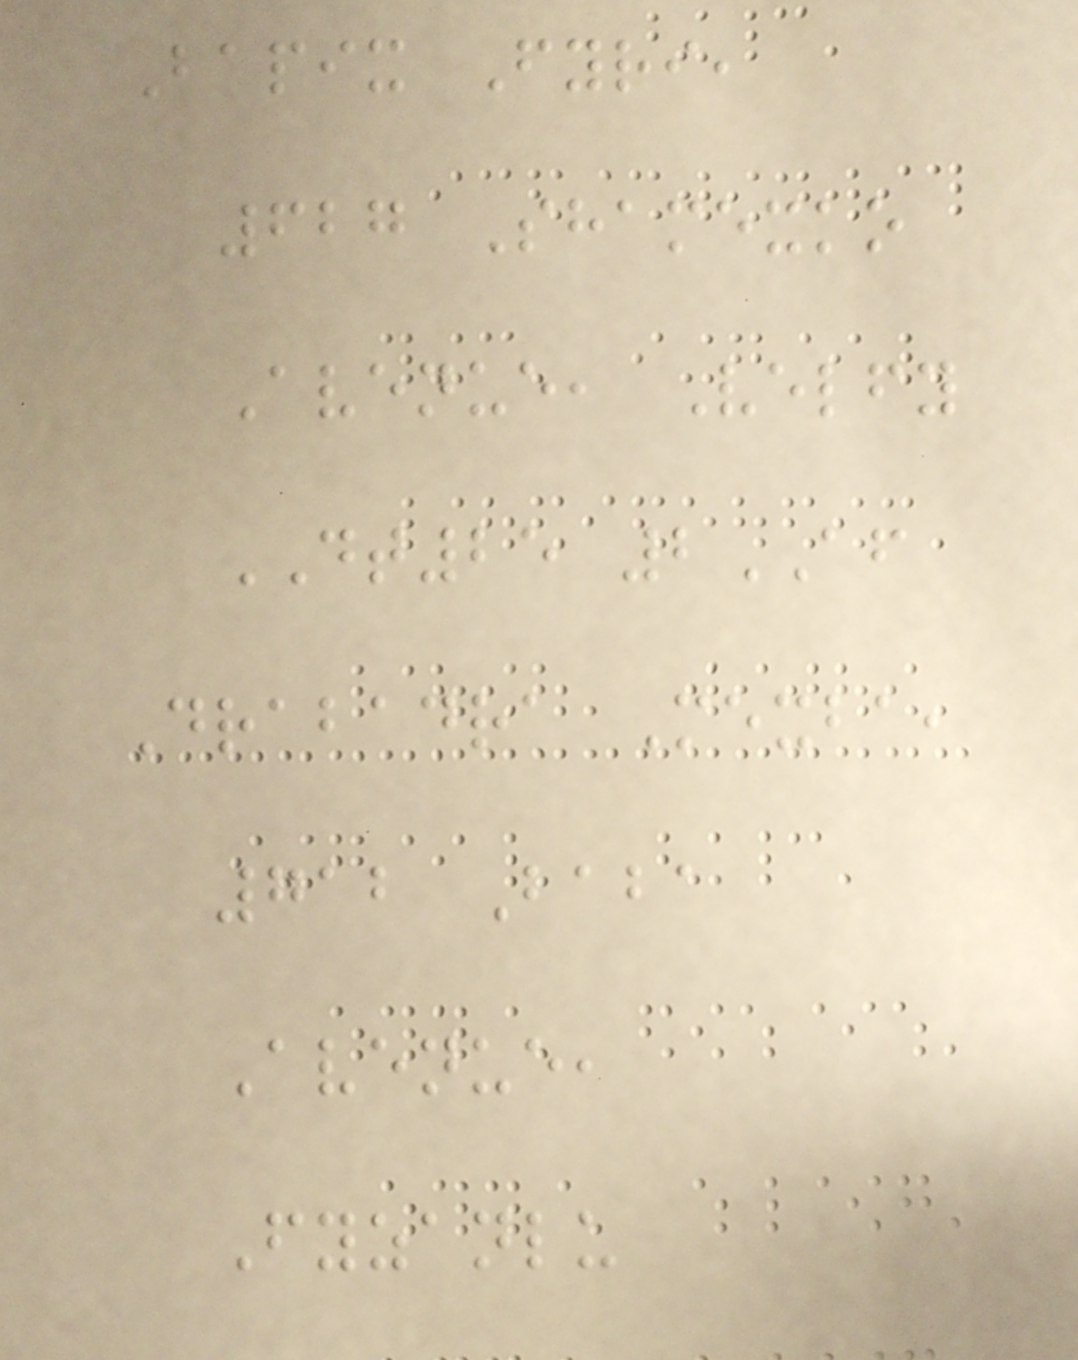Bapix Fyri,
627 Shamexko
Avenue, Velfy
DT25 2AF
Drabadra Mexba,
712 Baba
Avenue,
Fyzanlu
